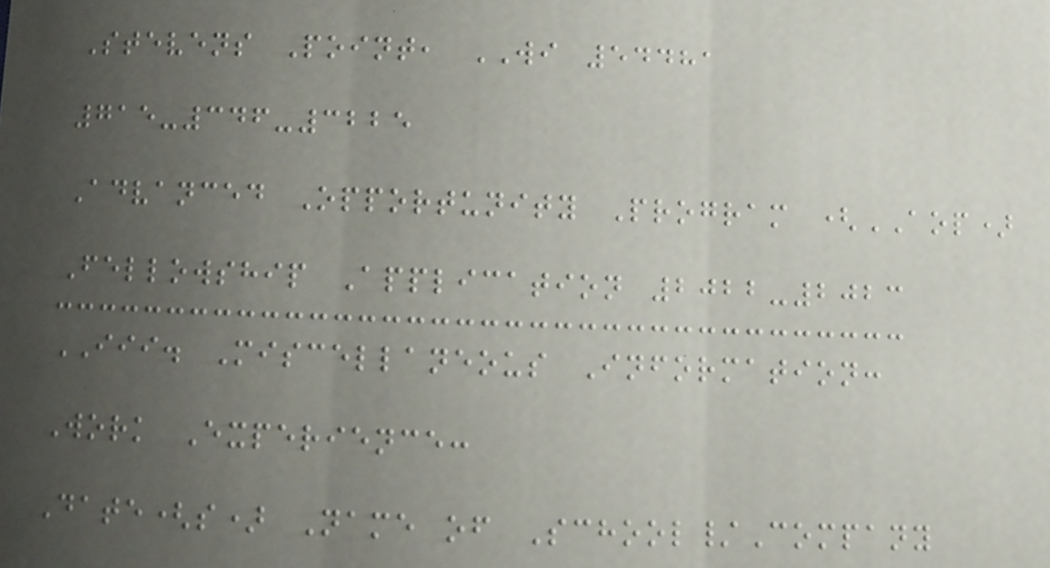Stevens Point, WI 54481
715-346-3225
Advanced Opportunity Program (AOP)
Fellowship Application 2022-2023
III. Miscellaneous Information:
Work Experience:
Date(s) Name of School/Company
